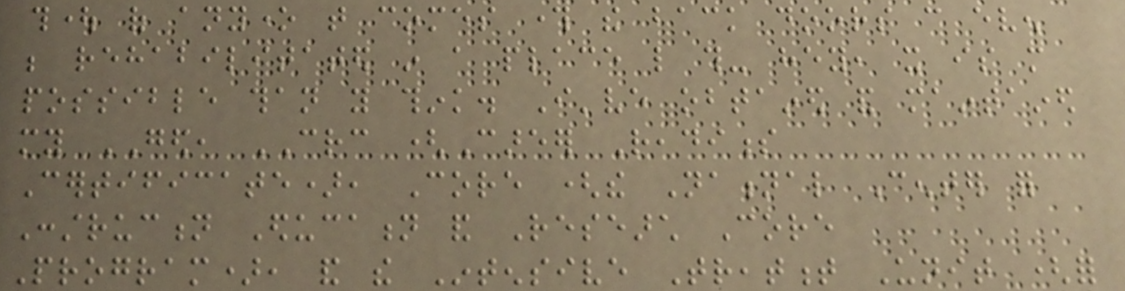thought of anyone that comes through the back doors can even
be rehabilitated in a place like this- hey, it is more
possible than you think. I've obtained and maintained
my GED, CRC (Career Readiness
Certificate), Core (the National Center for
Construction Education and Research Core
Program), and the Intensive Treatment Unit (for
